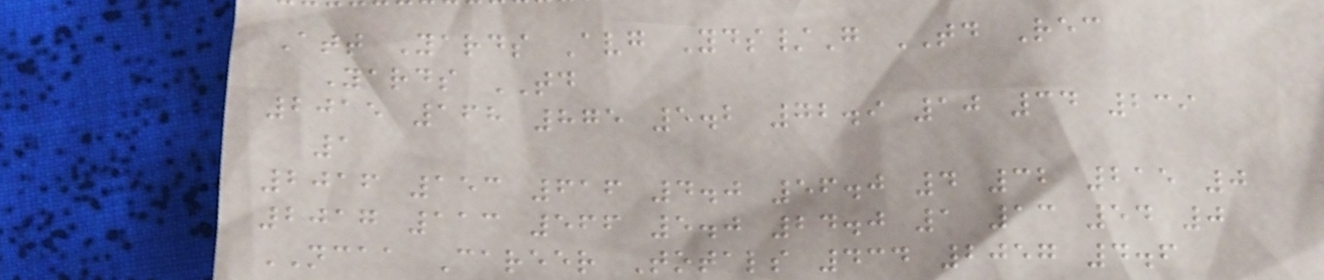Att Yards Avg Yds/G TD Rec
Yards TD
2015 168 875 5.2 72.9 10 34 239
1
2016 153 616 4.0 56.0 4 32 215 0
2017 113 566 5.0 24.0 1 13 54 0
NCAA Career Totals 434 2057 4.6
